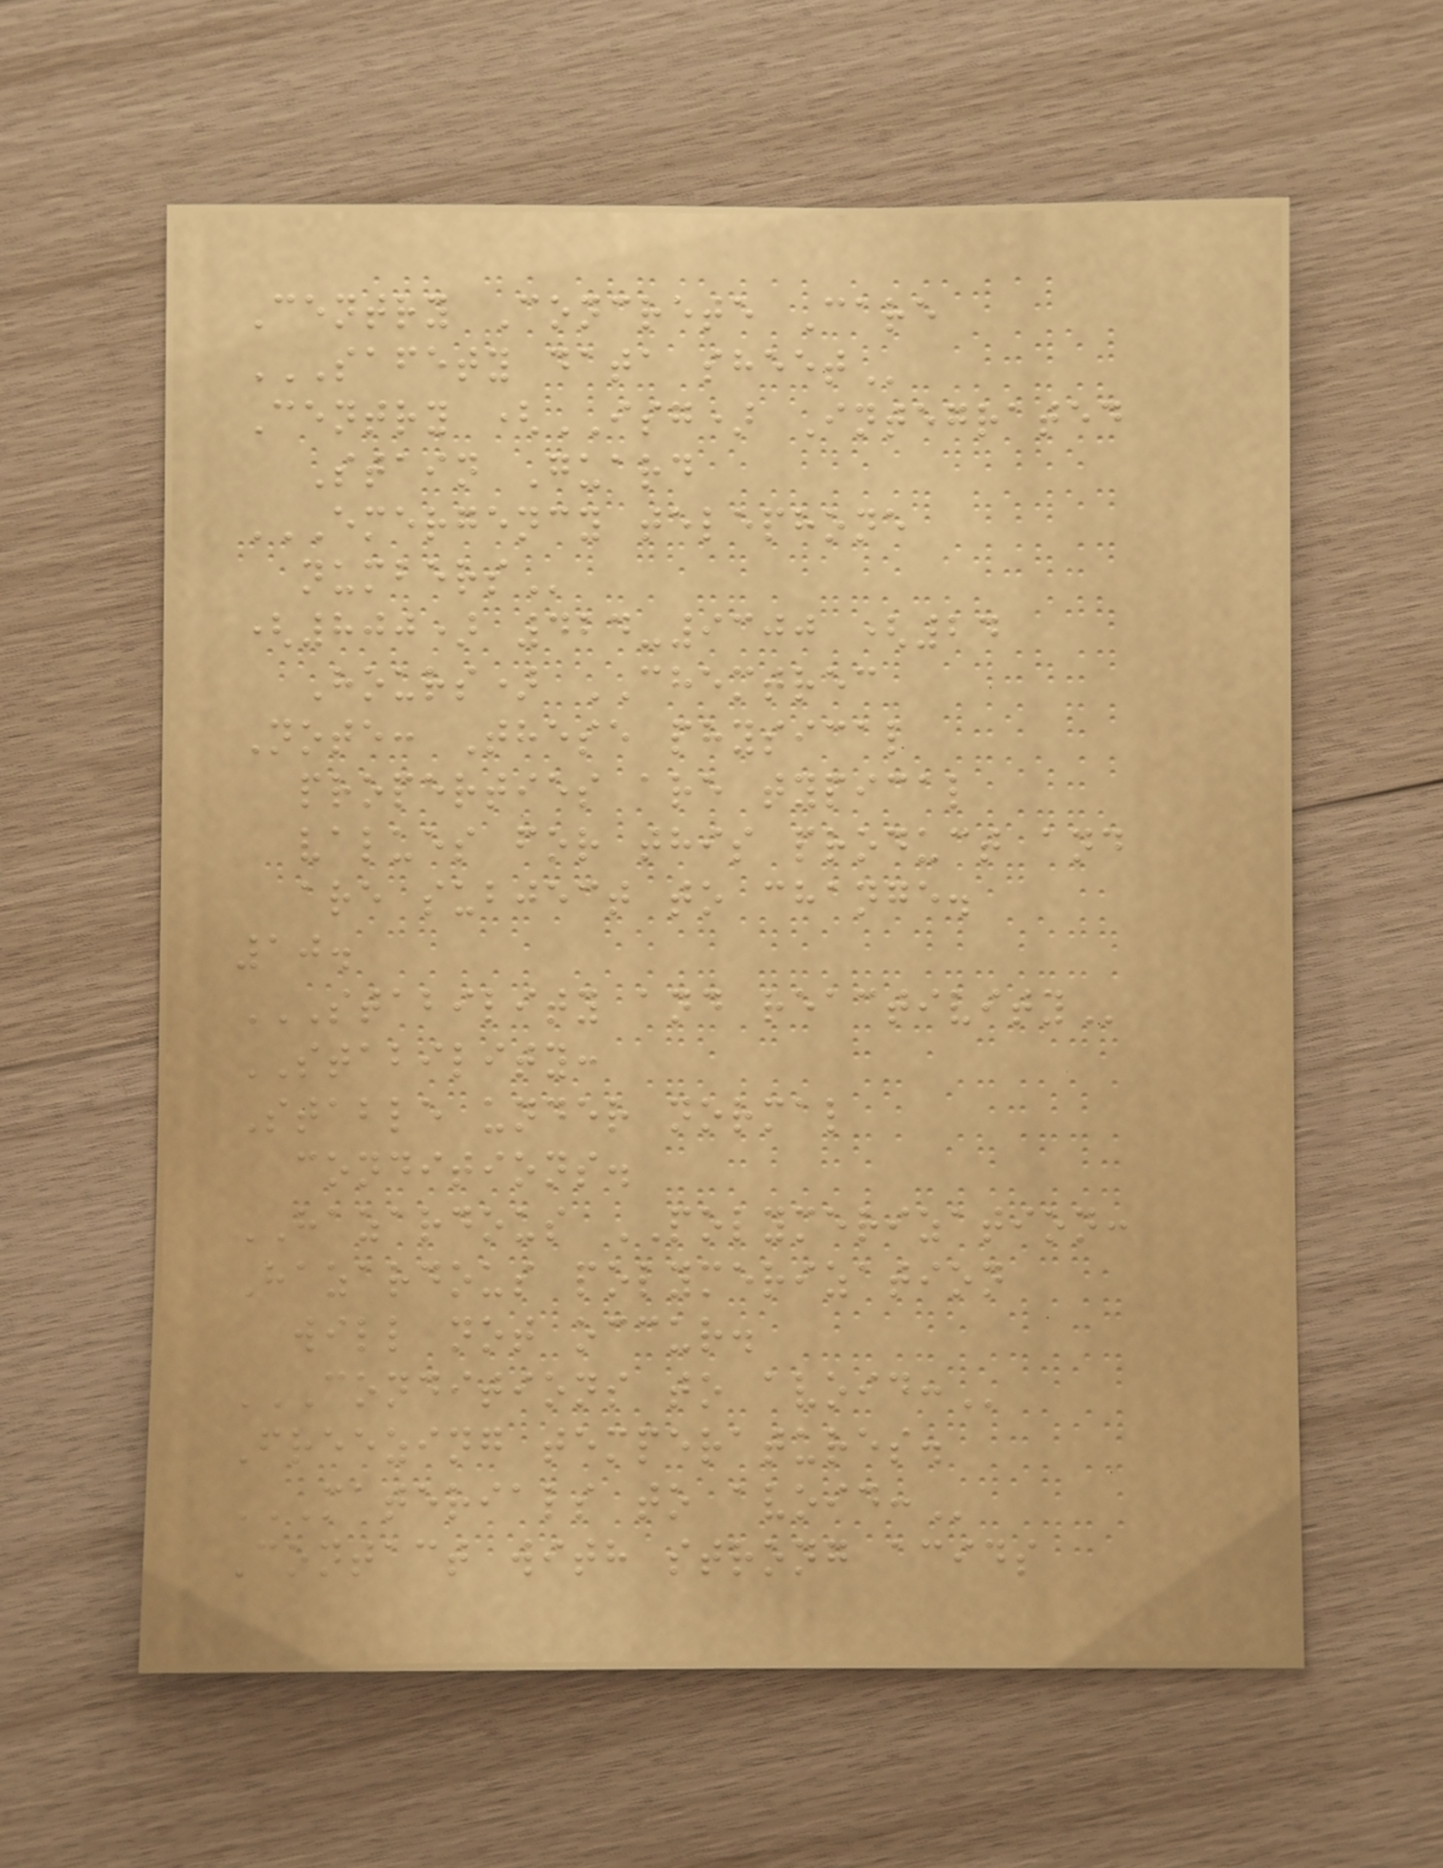Centry Concrete Care
SAFETY DATA SHEET
Centry (ISG) Integrated
Stain Guard
EMERGENCY TELEPHONE
NUMBERS
(800) 424-9300 (24
Hours) CHEMTREC
Note: These physical
properties are typical
values for this product and
are subject to change.
10.
STABILITY AND REACTIVITY
STABILITY:
Stable under normal
conditions.
HAZARDOUS POLYMERIZATION:
Hazardous polymerization
will not occur.
CONDITIONS TO AVOID:
Freezing temperatures.
MATERIALS TO AVOID:
Contact with strong acids
